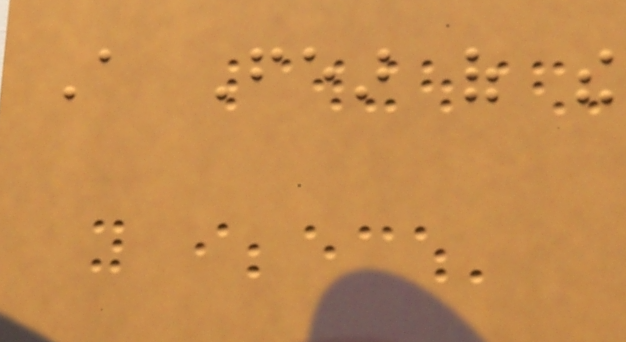A Fear of the
